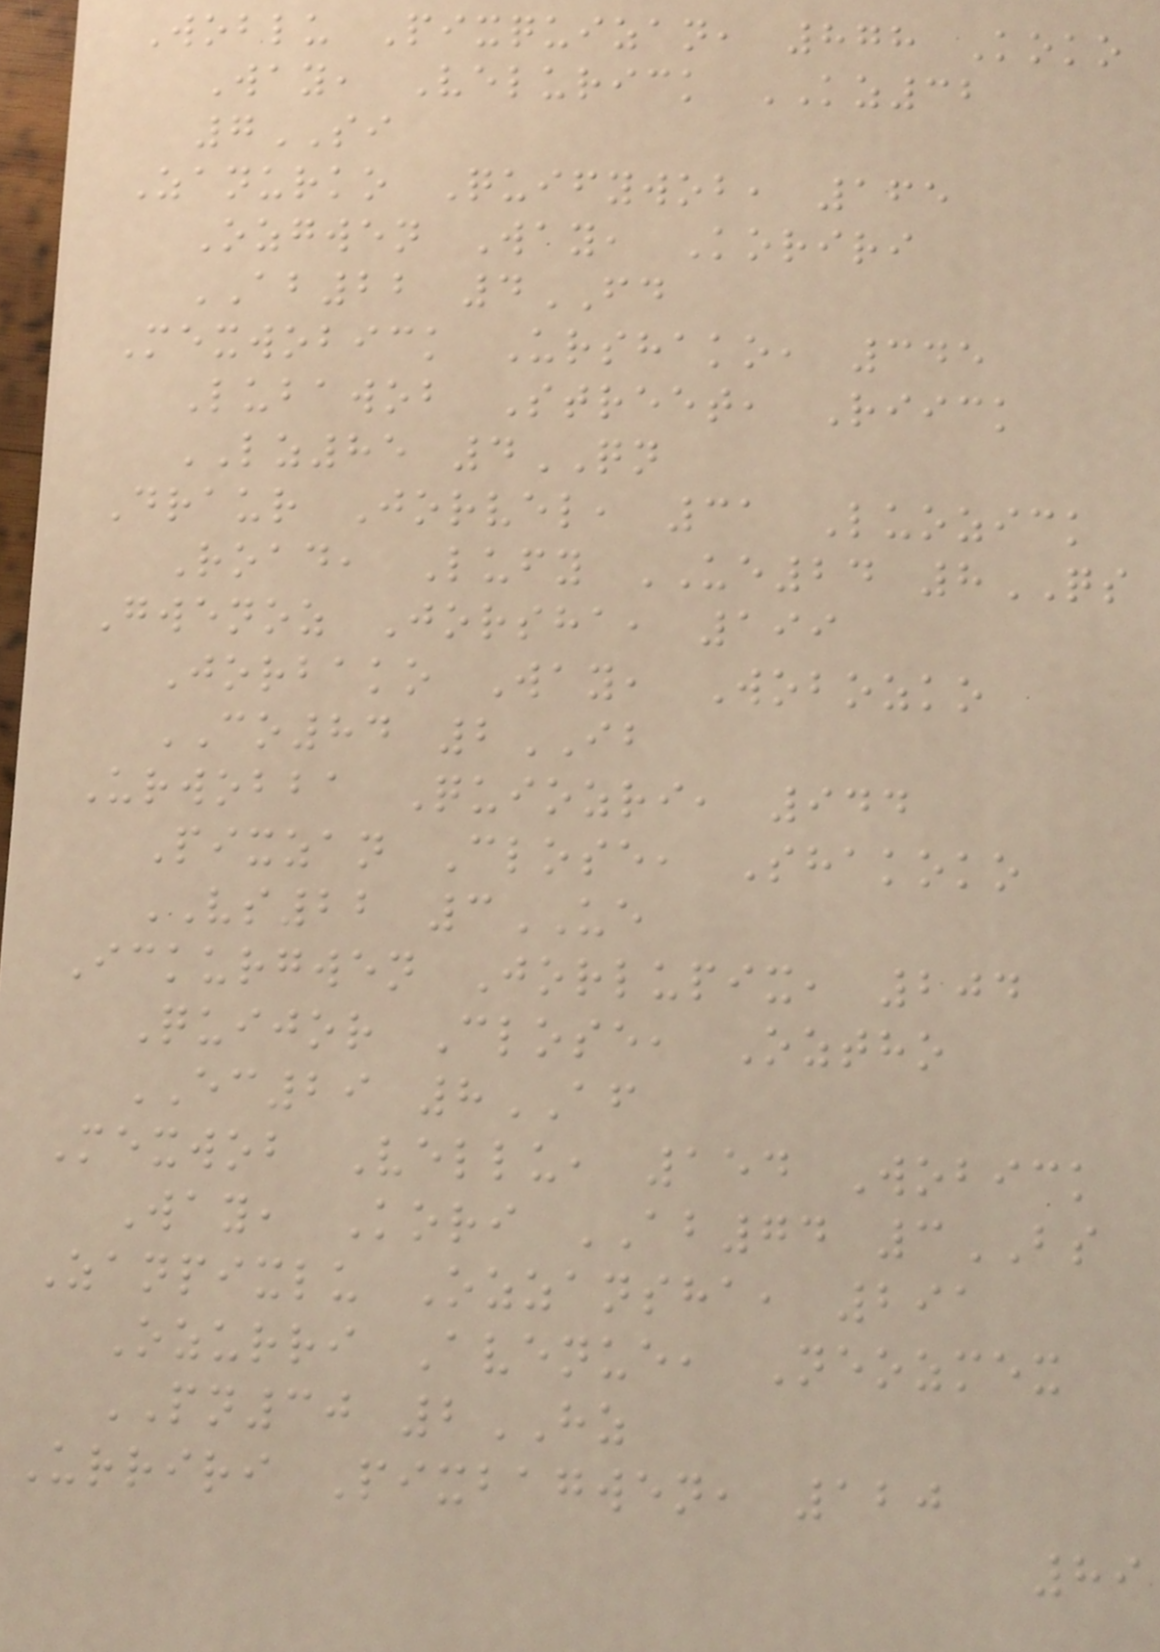Woblu Pixquizan, 878 Koko
Way, Velurick KZ32
7SI
Zanurko Quifywob, 165
Ozgwen Way, Koriri
AB22 4FD
Mexwobick Urshako, 345
Lubawob Street, Riick
LZ85 4QN
Draur Jorvel, 31 Luozick
Road, Lufy UE24 8QS
Gwenoz Jorsha, 199
Jorbako Way, Wobozko
CO84 2IB
Urwobba Quiozri, 944
Pixzan Close, Shakoko
VS22 3UE
Ickurgwen Jorlupix, 204
Quijor Close, Oztho
EC29 8AF
Mexwob Vellu, 154 Wobick
Way, Kori AB74 3BS
Zanpixlu Ozzansha, 291
Ozurri Avenue, Neozmex
PN30 2HZ
Urriri Pixbagwen, 120
89
